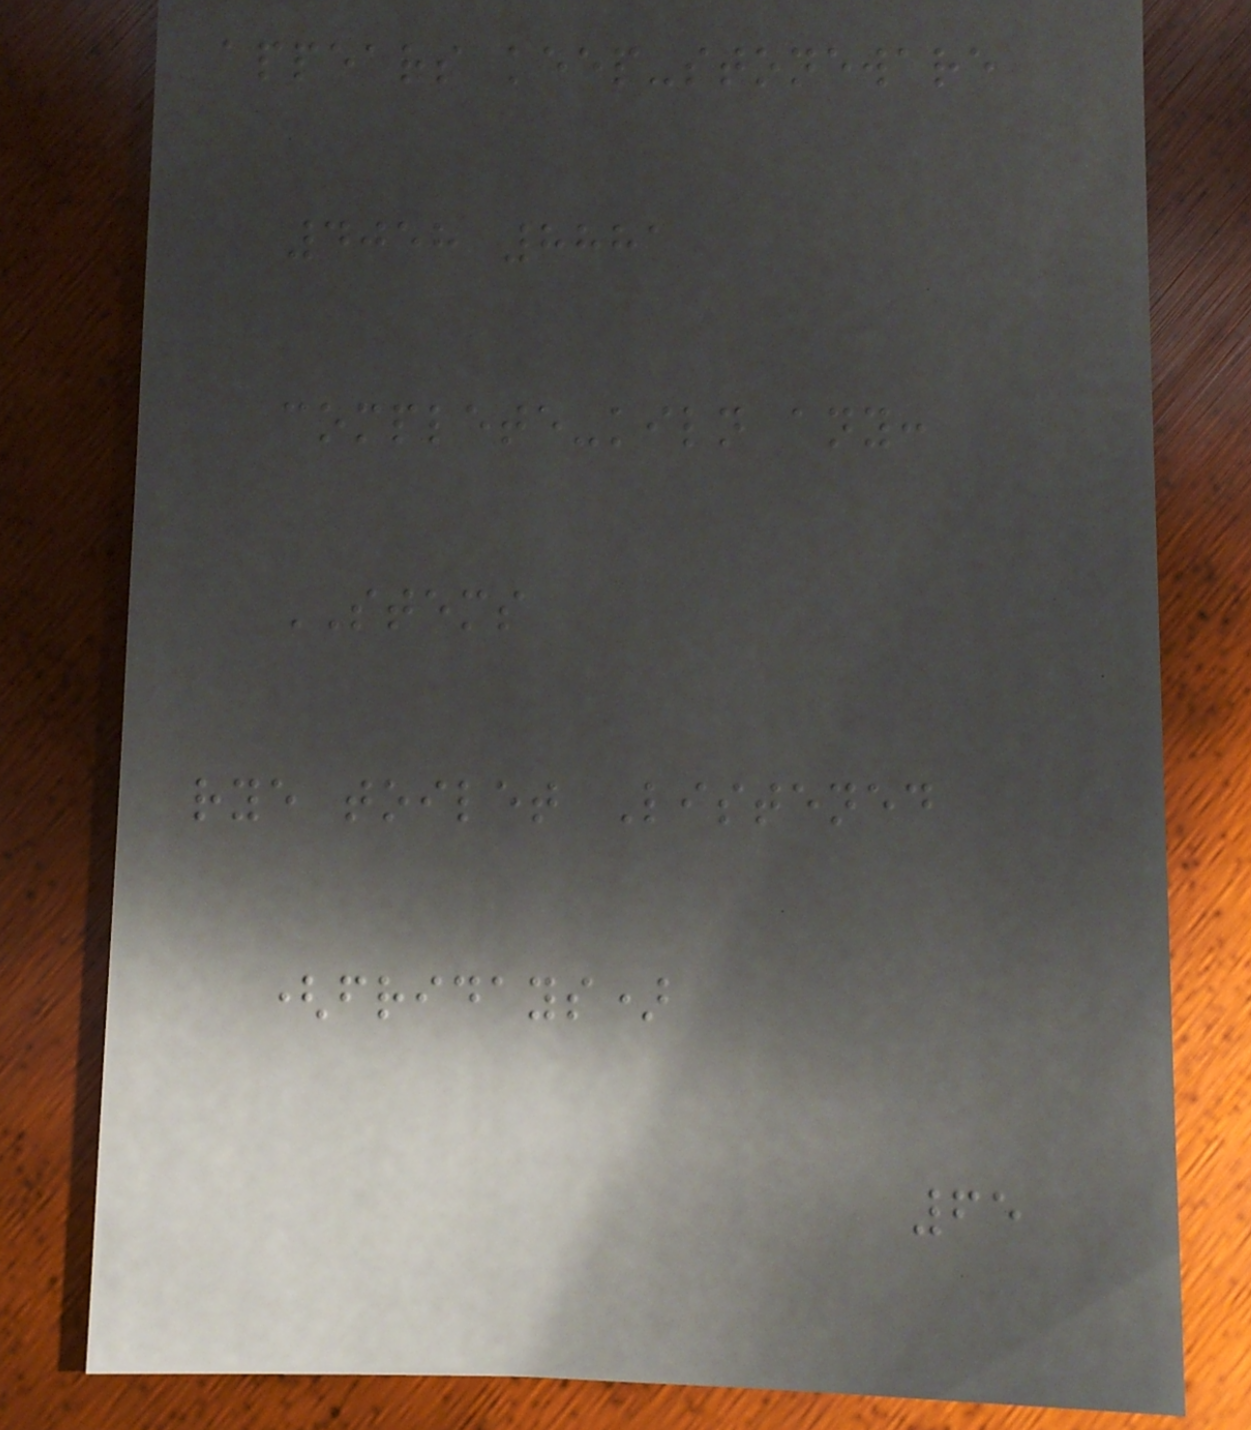appears keep-stoneware
4058 8881
complete-kiln any:
STEMS
rye toilet Listened
(fridays)
65
